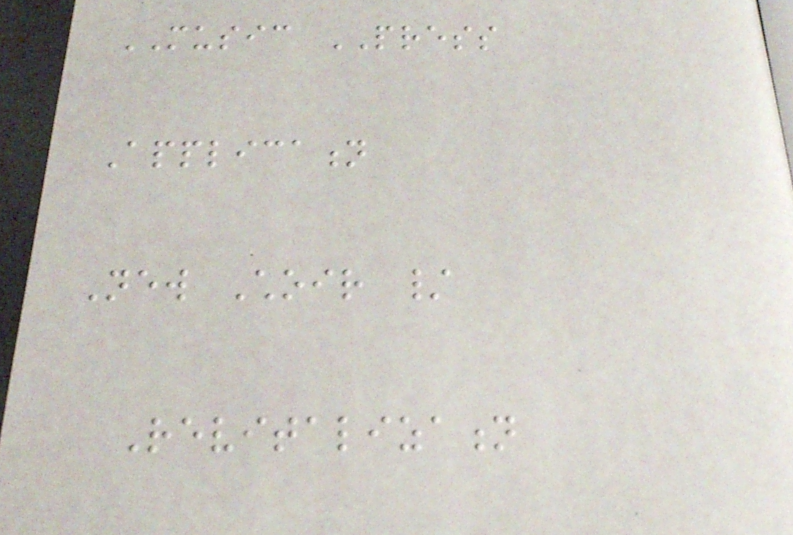MUSIC PRESS
Application
New Choir /
Revitalization
